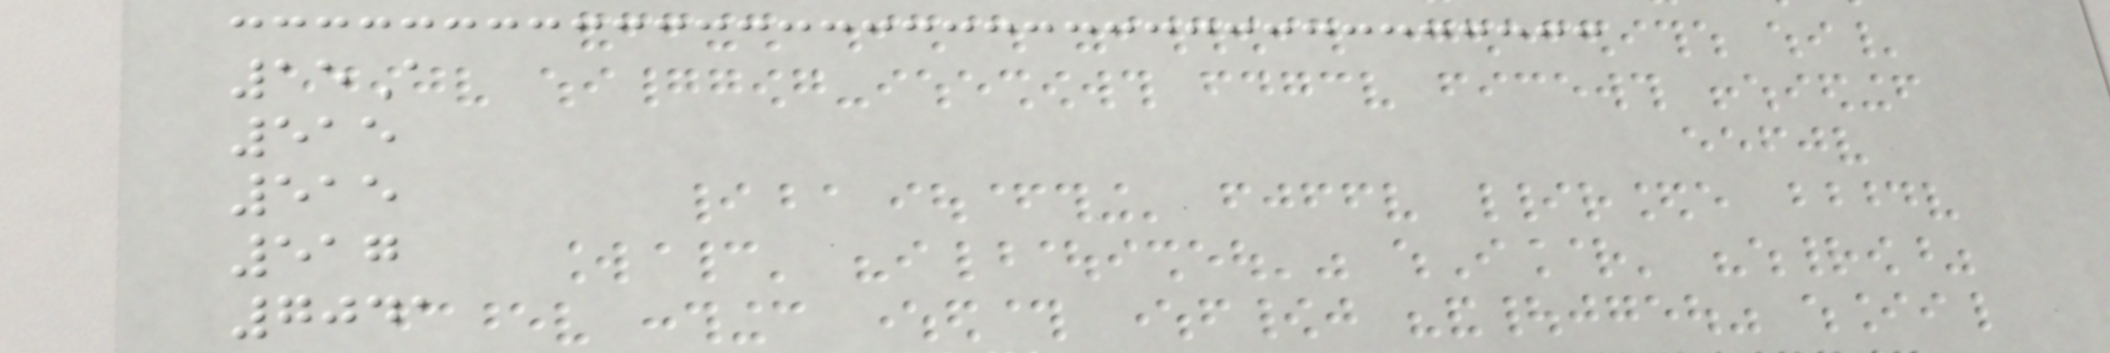15A
515
515
517
7041
